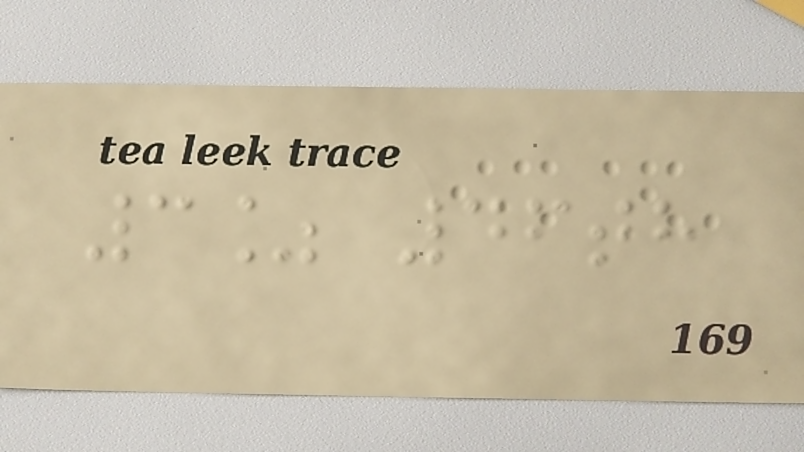3% 46th
